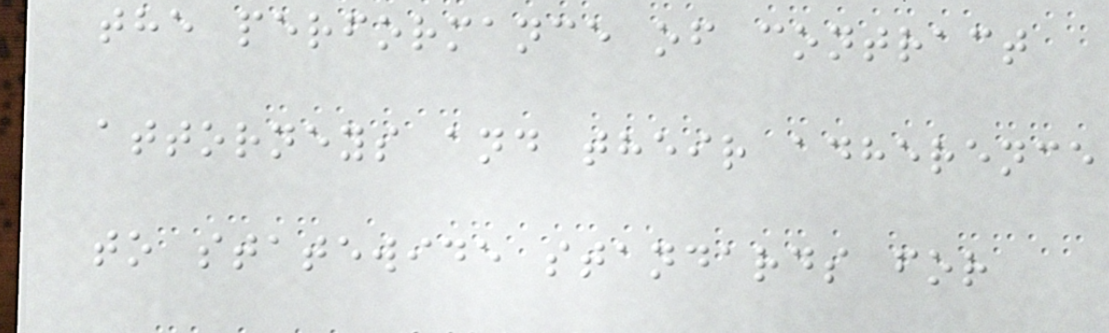the performance of contract
attorneys and their adherence
to statewide standards for
